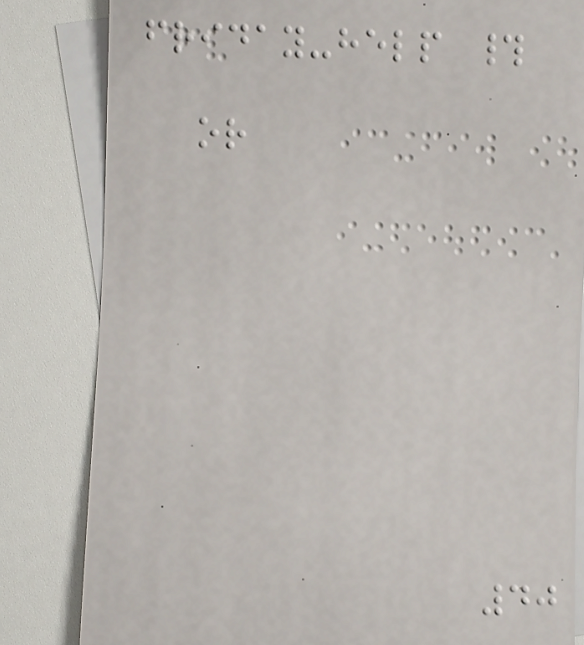friday-help #
or
40
